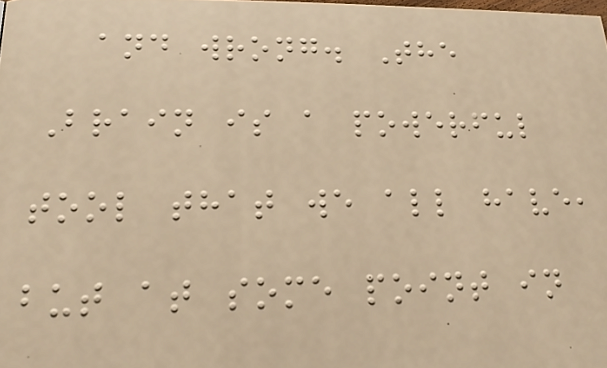and wrong. The
Brain is a powerful
tool that we all have,
but at some point in
